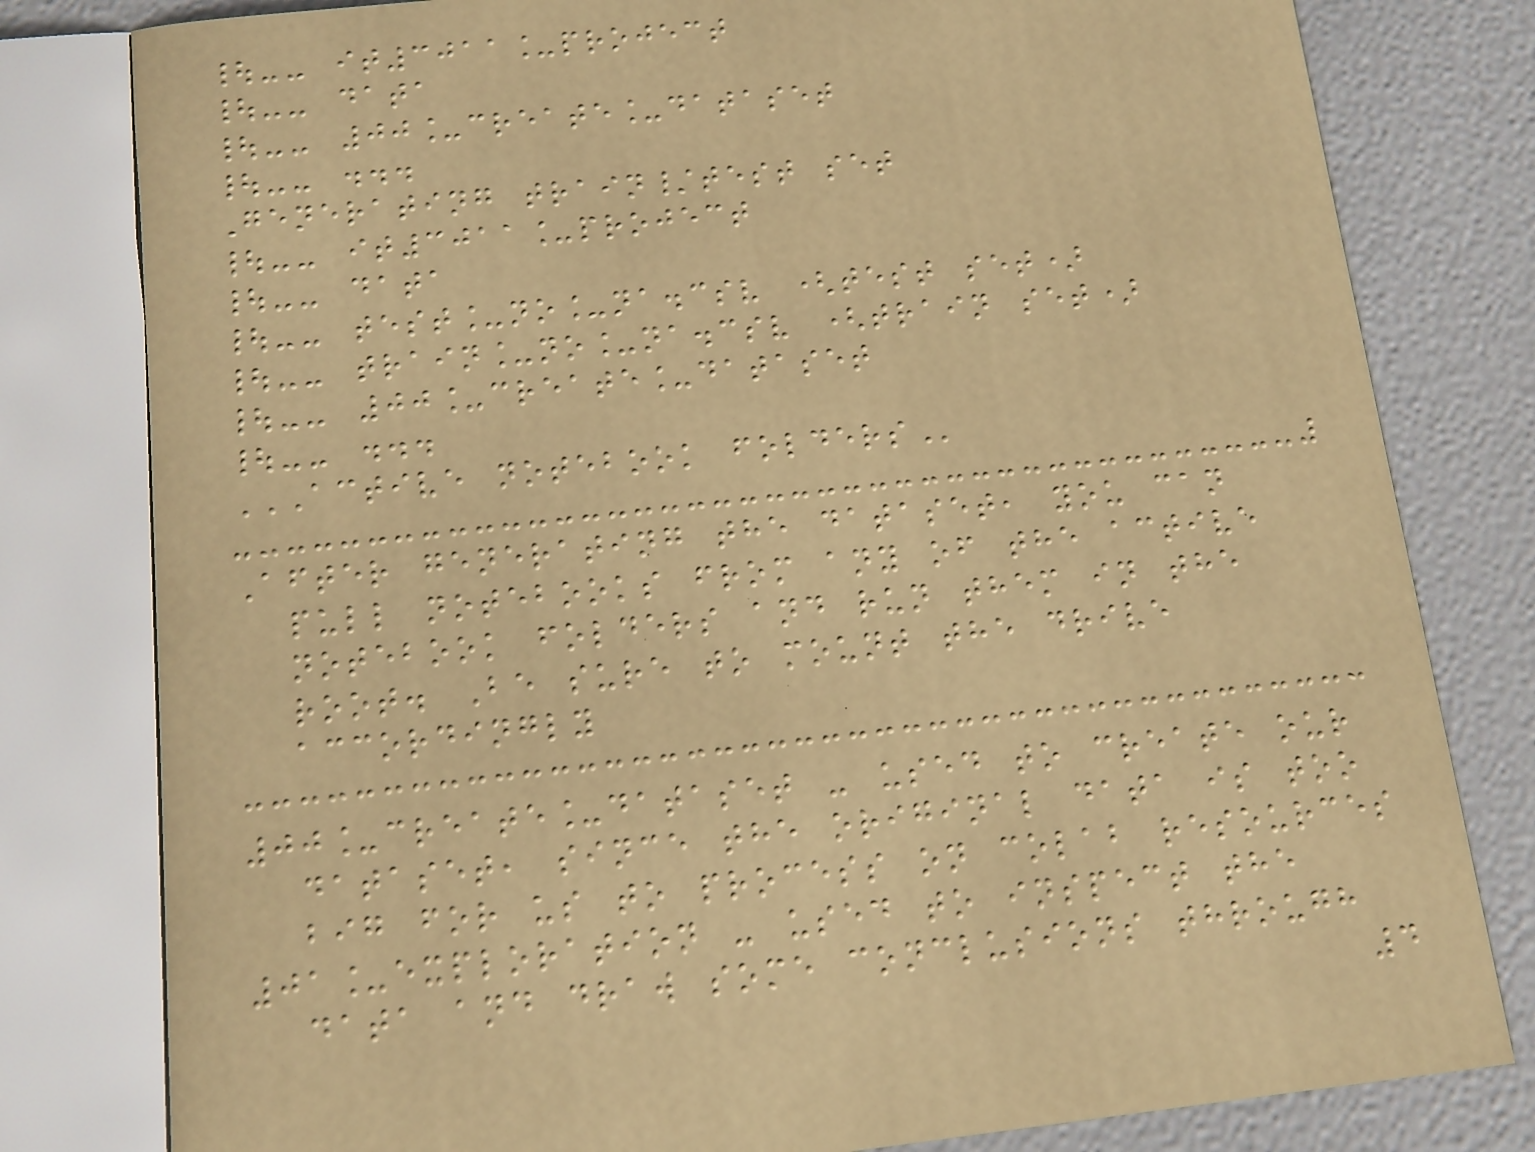|-- it3011_project
|-- data
|-- 00_create_dataset
|-- ...
Generating train/test set
|-- it3011_project
|-- data
|-- test_no_na.csv (test set)
|-- train_no_na.csv (train set)
|-- 00_create_dataset
|-- ...
ACTIVE NOTEBOOK FOLDERS
After generating the dataset, you can
pull notebooks from any of the active
notebook folders and run them in the
root. Be sure to mount the drive
accordingly
00_create_dataset - used to create our
dataset, since the original data is too
big for us to process on colab resources
01_exploration - used to inspect the
data and draw some conclusions through
4
